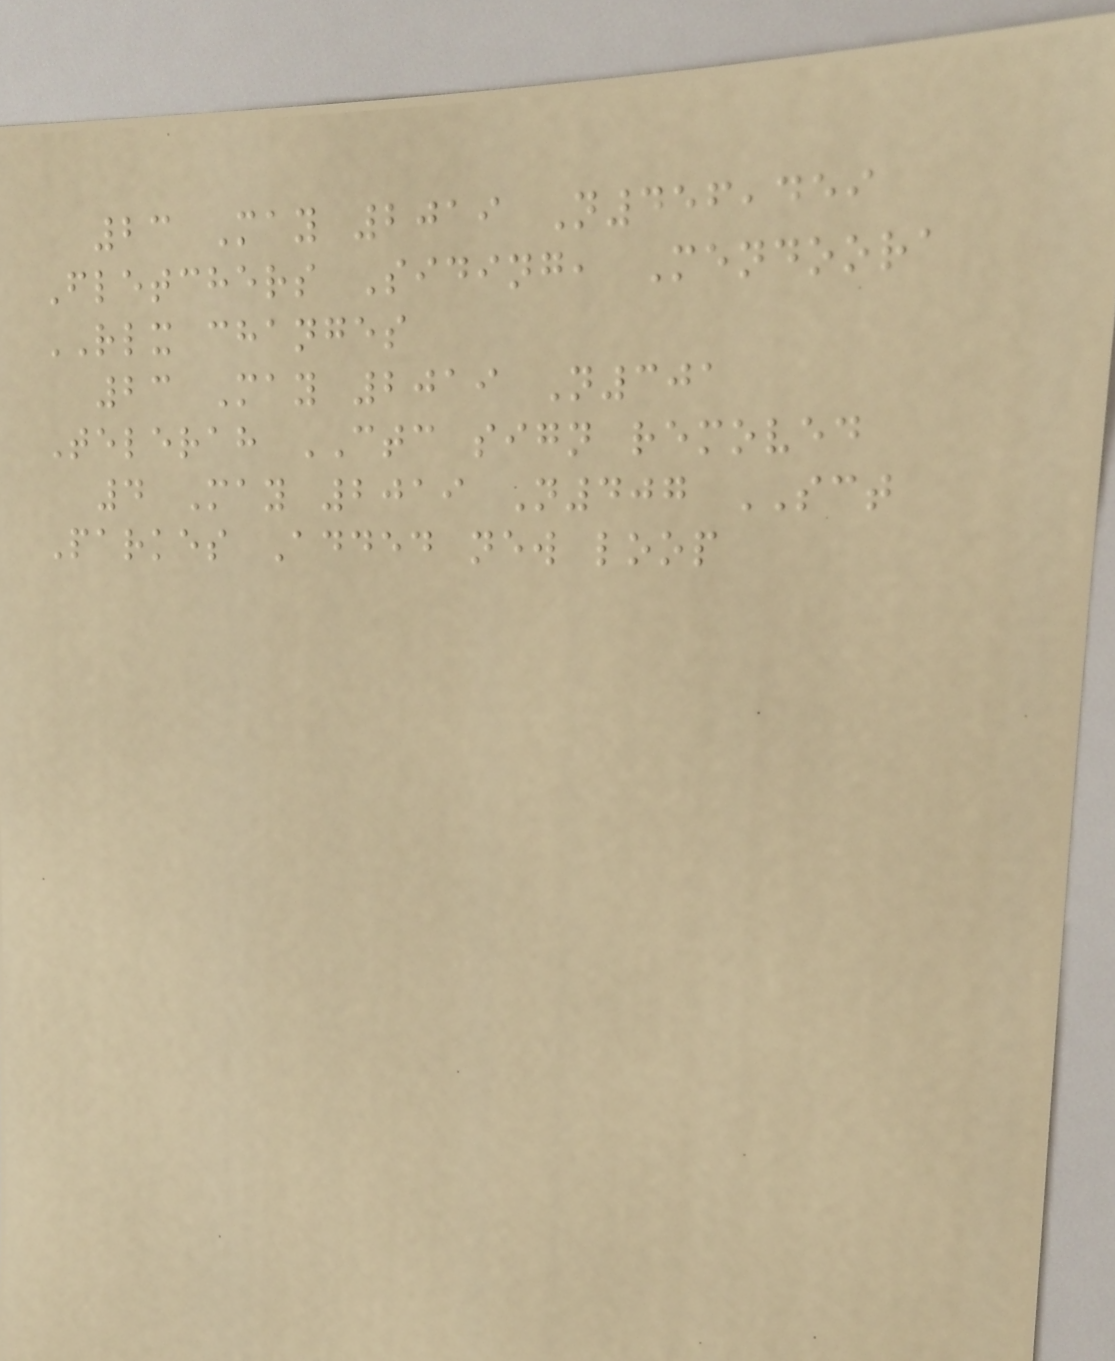23 May 2019 N456,459
Fletchers Siding, Mendoora
RLX changes
23 May 2019 N301
Telerah CTC sign removed
4 May 2019 N407 SCT
Parkes Added new loop
